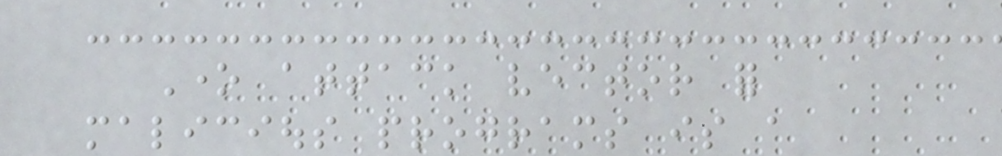One attack vector for
malicious programs is a
